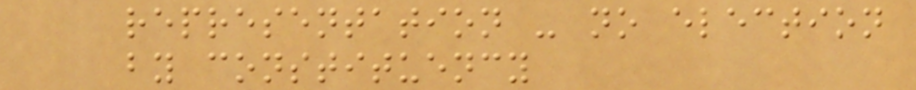representation - no election
by constituency
